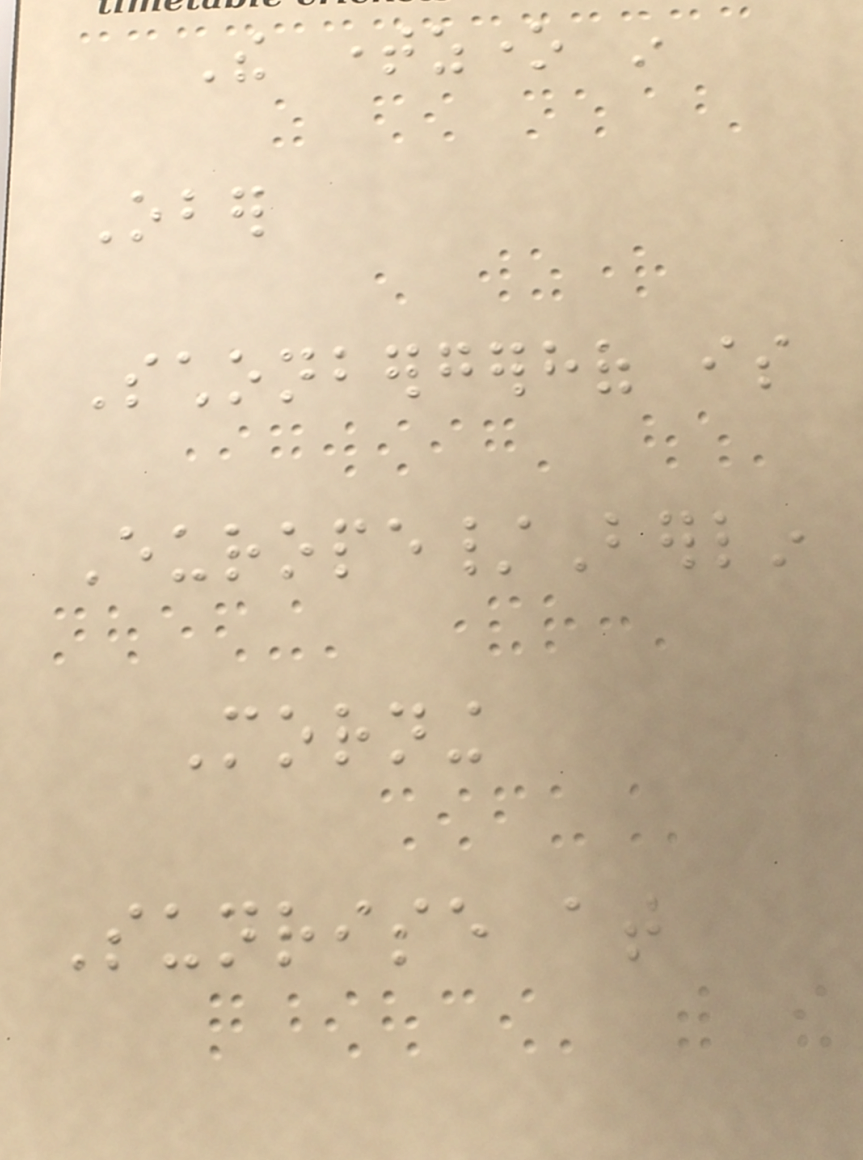The timezone in
Ober
Schonbergerhof is
Europe/Berlin
Morning
Sunrise at
